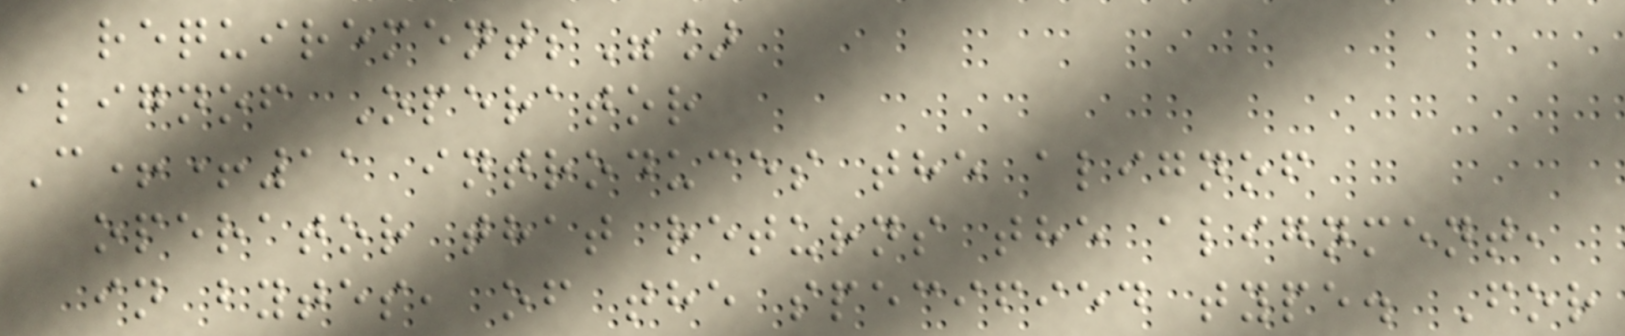requirements"]
alignof Operator
C++11 introduces the alignof
operator that returns the alignment,
in bytes, of the specified type. For
